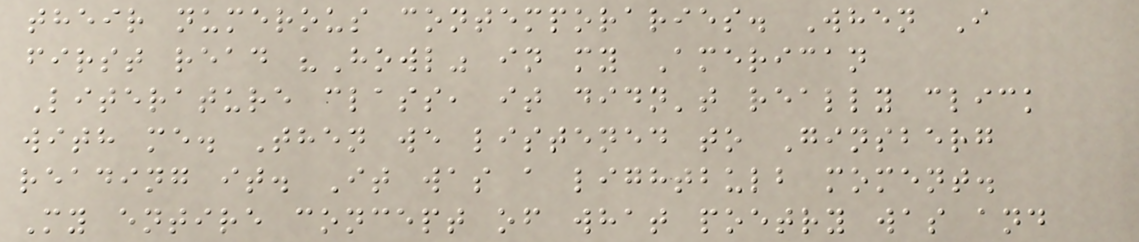their numerous contemporaries. When I
first read "Howl" in my American
Literature class, it didn't really click
with me. Then we listened to Ginsberg
reading it. It was a lightbulb moment.
My entire concept of what poetry was and
